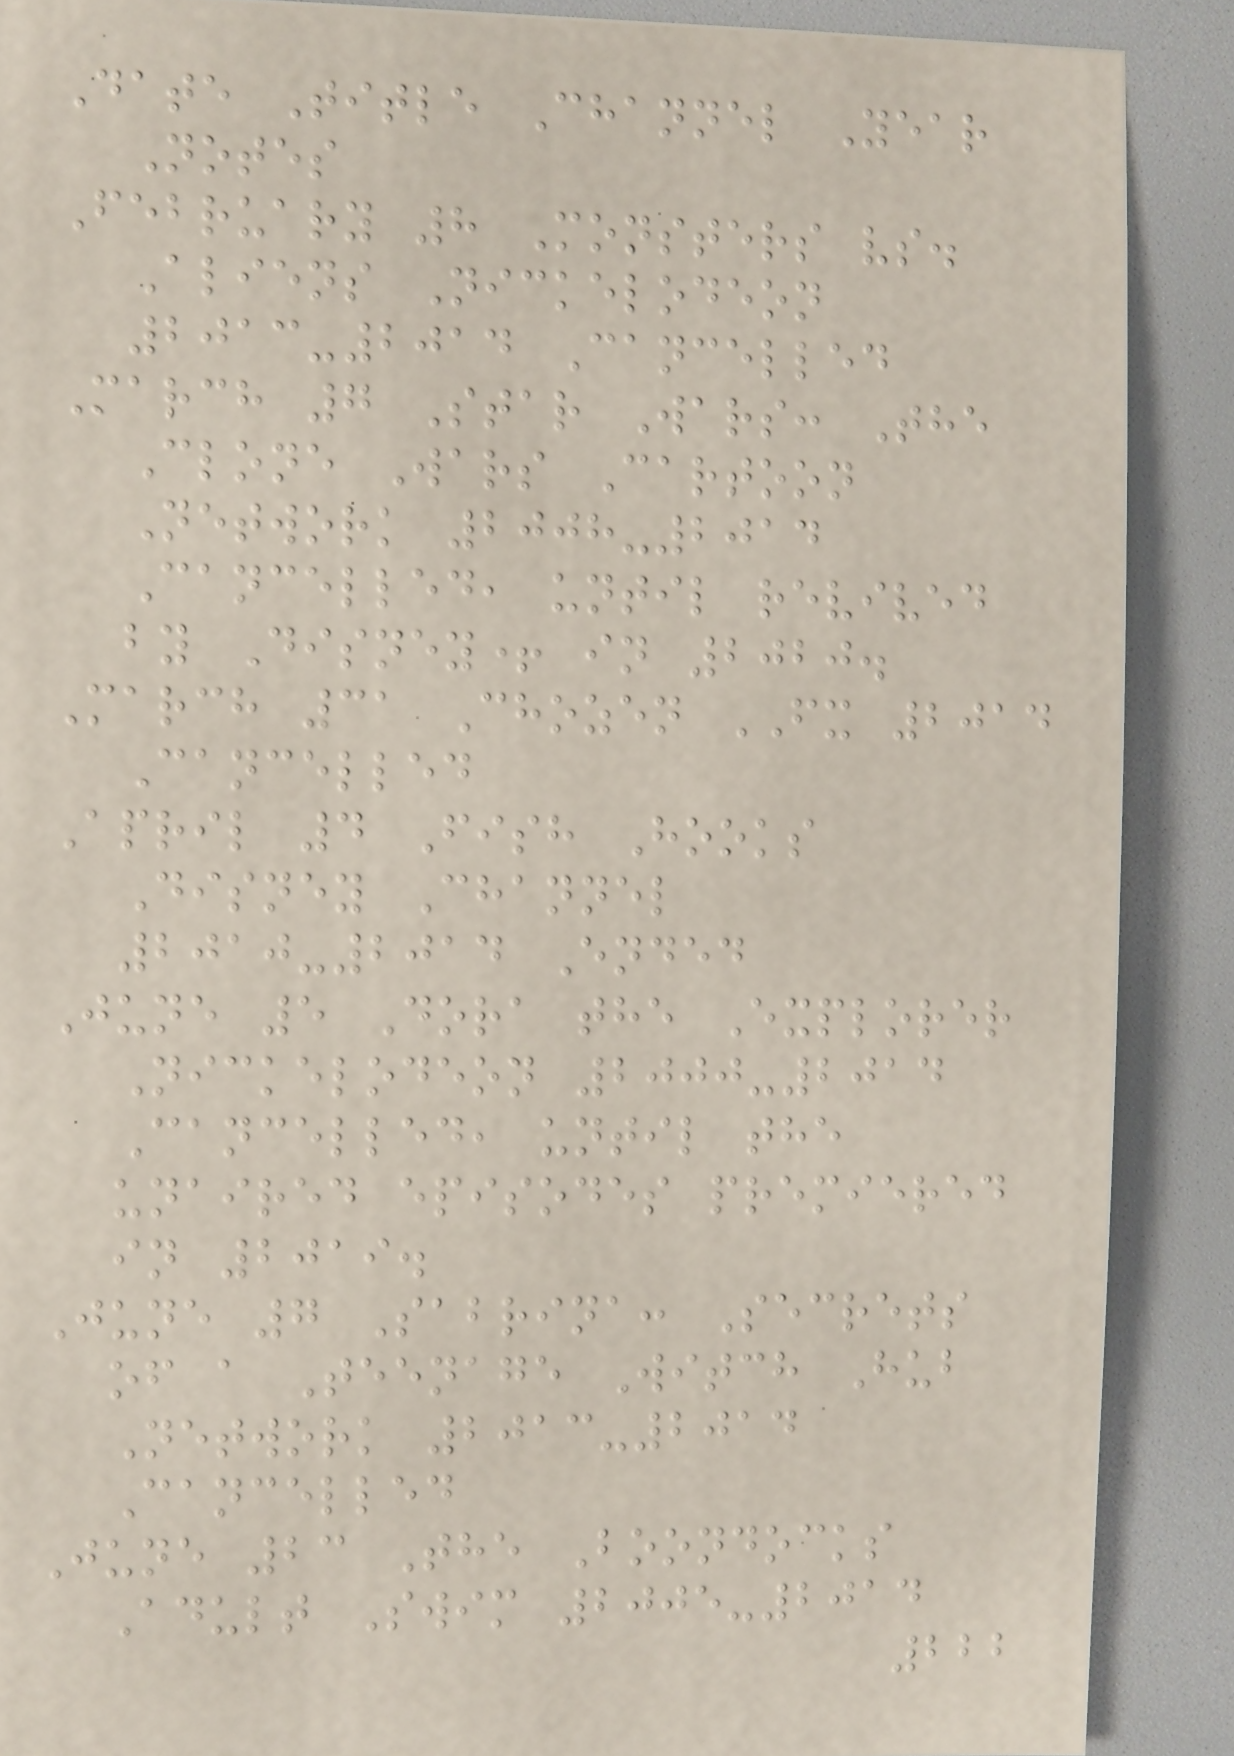Date Title Channel Year
Notes
February 8 Monsters vs.
Aliens Nickelodeon
2013-2014 Cancelled
March 7 Star Wars: The
Clone Wars Cartoon
Network 2008-2014
Cancelled, until revived
by Disney+ in 2020.
March 31 Chozen FX 2014
Cancelled
April 4 Fish Hooks
Disney Channel
2010-2014 Ended
June 5 Dora the Explorer
Nickelodeon 2000-2014
Cancelled, until the
unaired episodes premiered
in 2019.
June 7 Sabrina: Secrets
of a Teenage Witch Hub
Network 2013-2014
Cancelled
June 23 The Boondocks
Adult Swim 2005-2014
222
